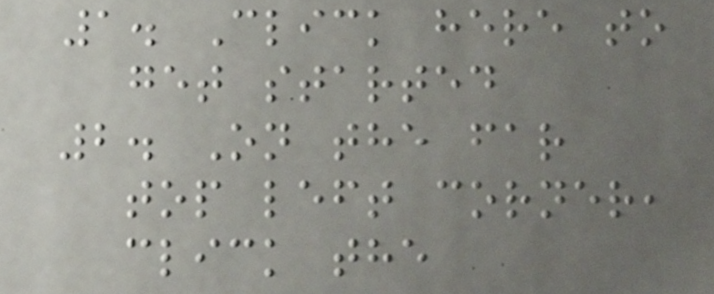1. Click here to
get started
2. On the far
top left corner,
click the
